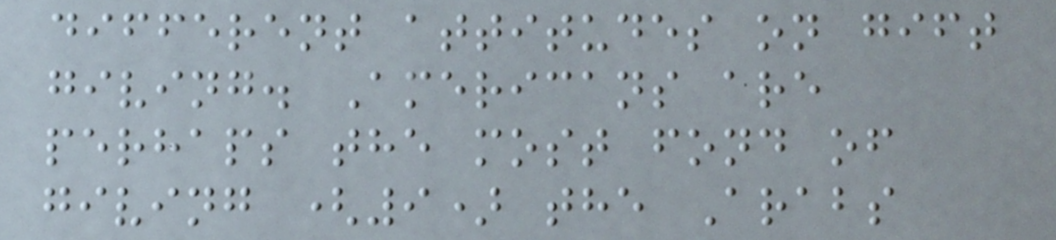different attitudes on gift
giving. Americans are
perhaps the most fond of
giving (9) the Arabs
